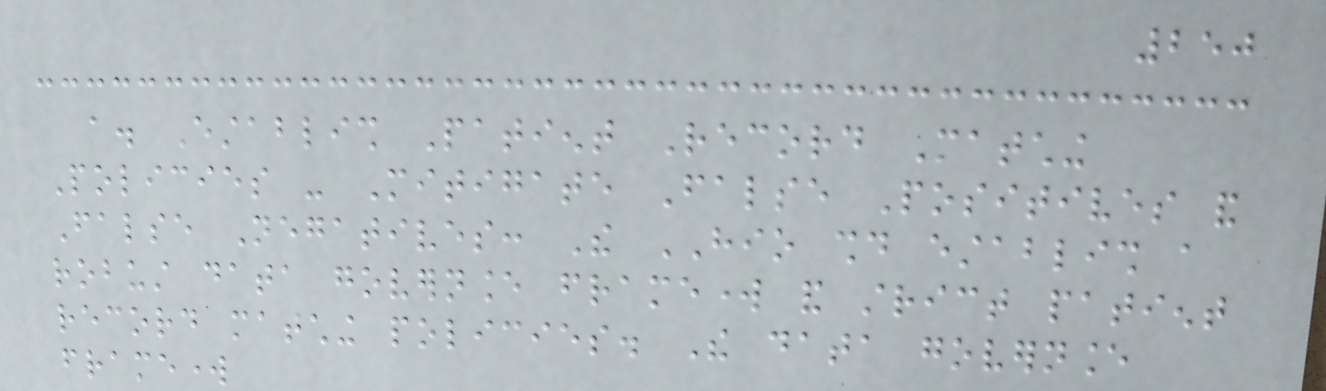250
a. Establish Patient Record Matching
Policies - Mitigate False Positives and
False Negatives: The HIO should establish a
robust data governance framework and strict patient
record matching policies. The data governance
framework
